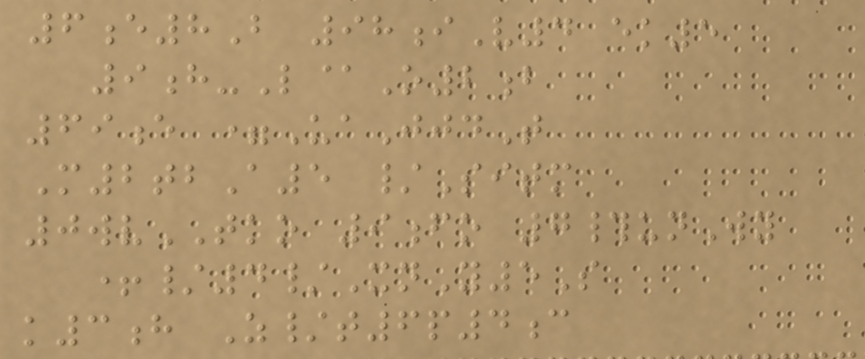6e8B 98iV4 ek5
9h-L@O2b
69e =UaJjdT
M2tbA5 /Sitm
0wvTKO 9fo 7#unWy
+/4/XnY5S
k3h Z/t6p4c
